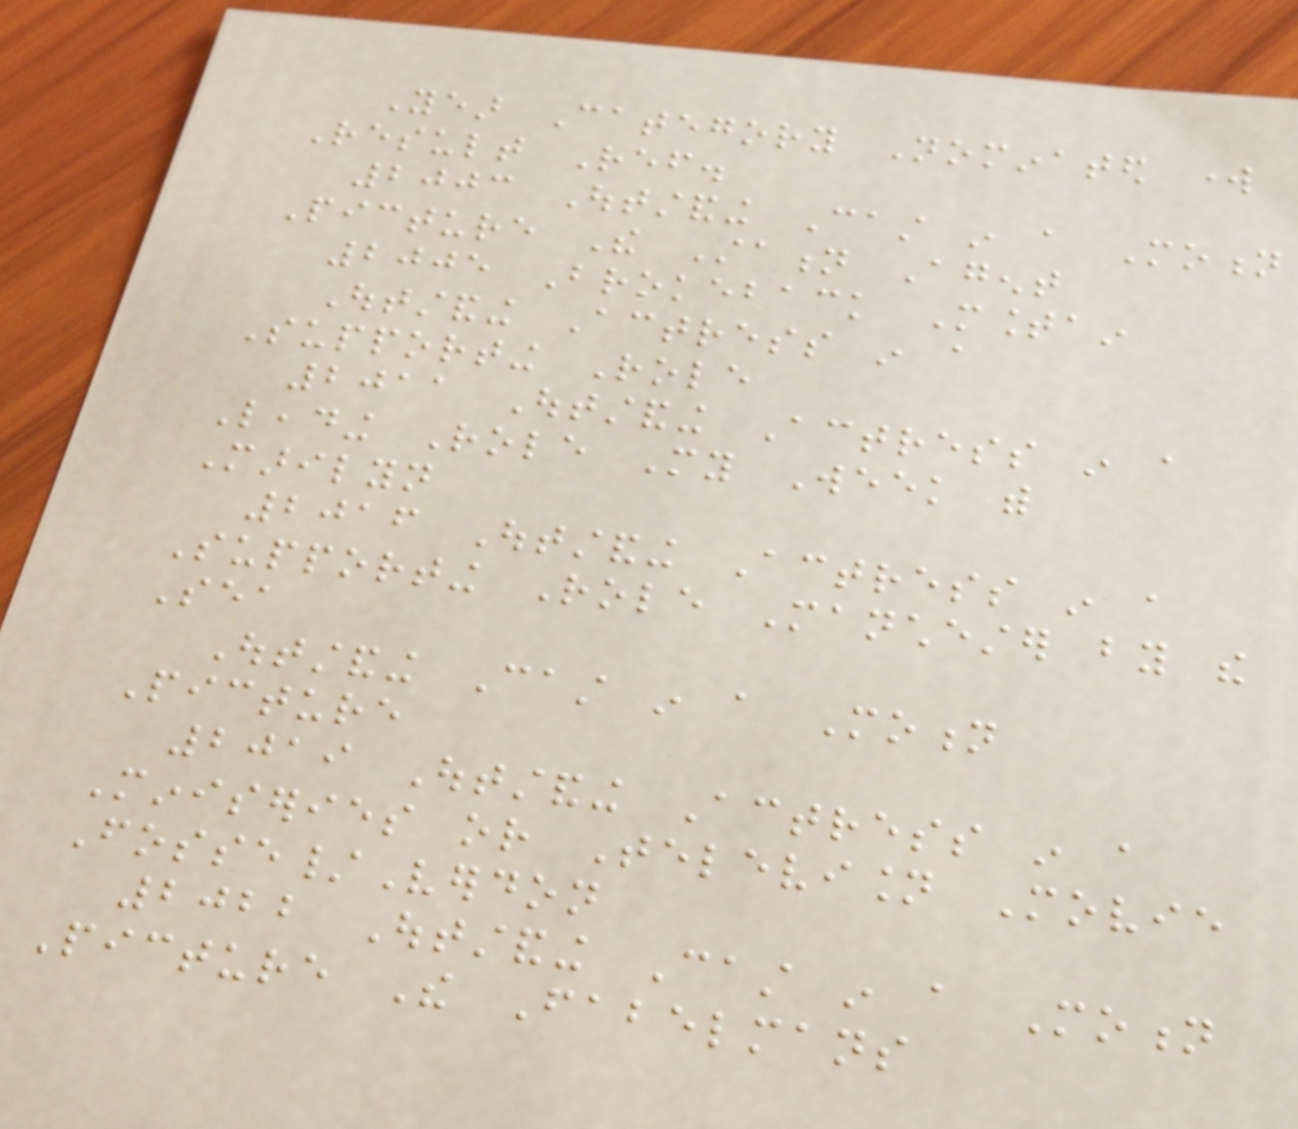Year Category Nominated work
Result Ref.
2003 Outstanding Cast in a Motion
Picture The Station Agent
2005 Brokeback Mountain
Outstanding Actress in a
Supporting Role
2011 Outstanding Actress in a
Leading Role My Week with
Marilyn
2016 Outstanding Actress in a
Supporting Role Manchester by the
Sea
Outstanding Cast in a Motion
Picture
2019 Outstanding Actress in a
Miniseries or Television Movie
Fosse/Verdon
2022 Outstanding Cast in a Motion
Picture The Fabelmans
